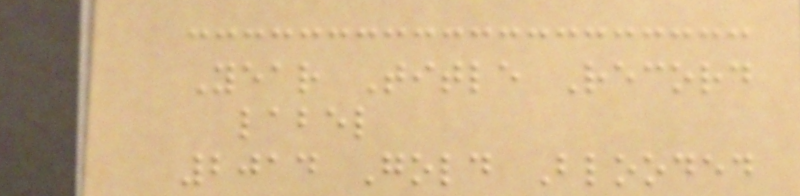Year Title Record
label
2014 Gold Blooded
